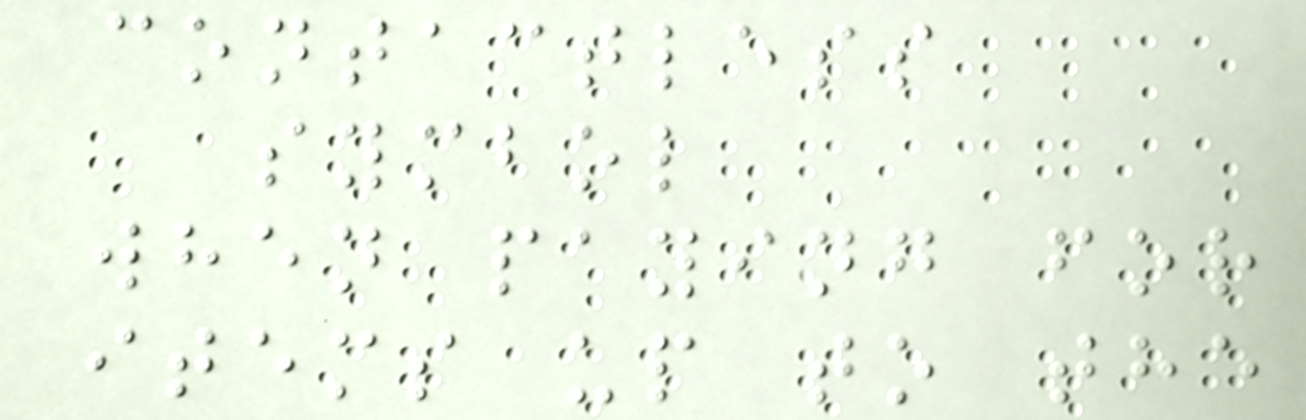contactless
symbol
when paying for
items up to the
